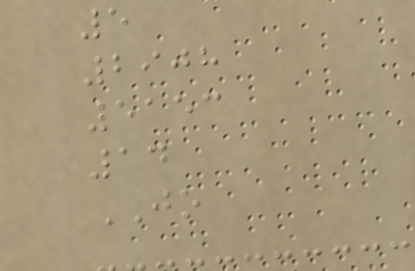5
2908
5153
14
JO
